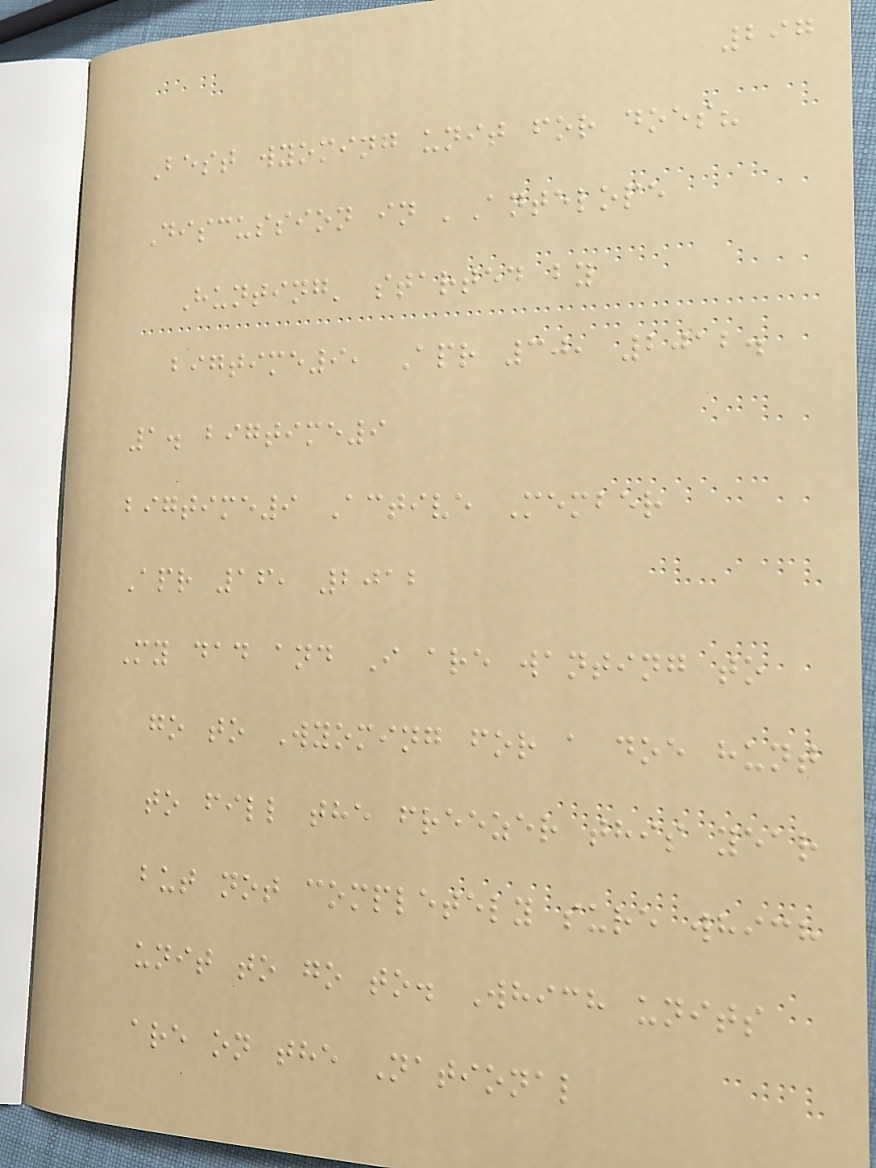297
Best wyoming unit for does?
Discussion in 'Antelope
Hunting' started by
bigtime9, Apr 30, 2012.
1. bigtime9
bigtime9 Active Member
Apr 16, 2012
My dad and I are wanting to
go to Wyoming for a doe hunt
to fill the freezer this year
but not completely sure which
unit to go to. Which units
are on the National
